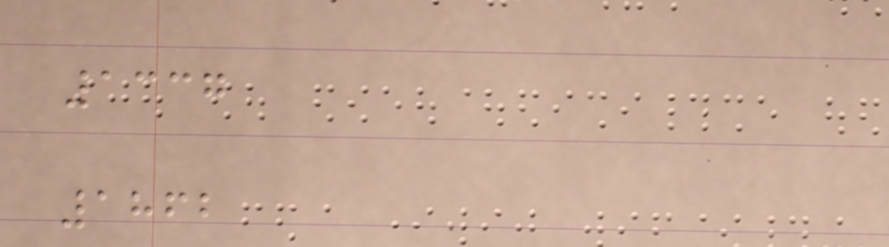1337
1862
